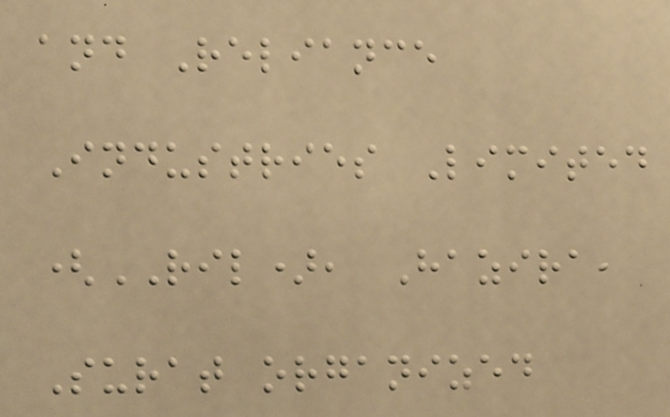and Reliance
Industries Limited
(RIL), Hazira,
Surat organized
